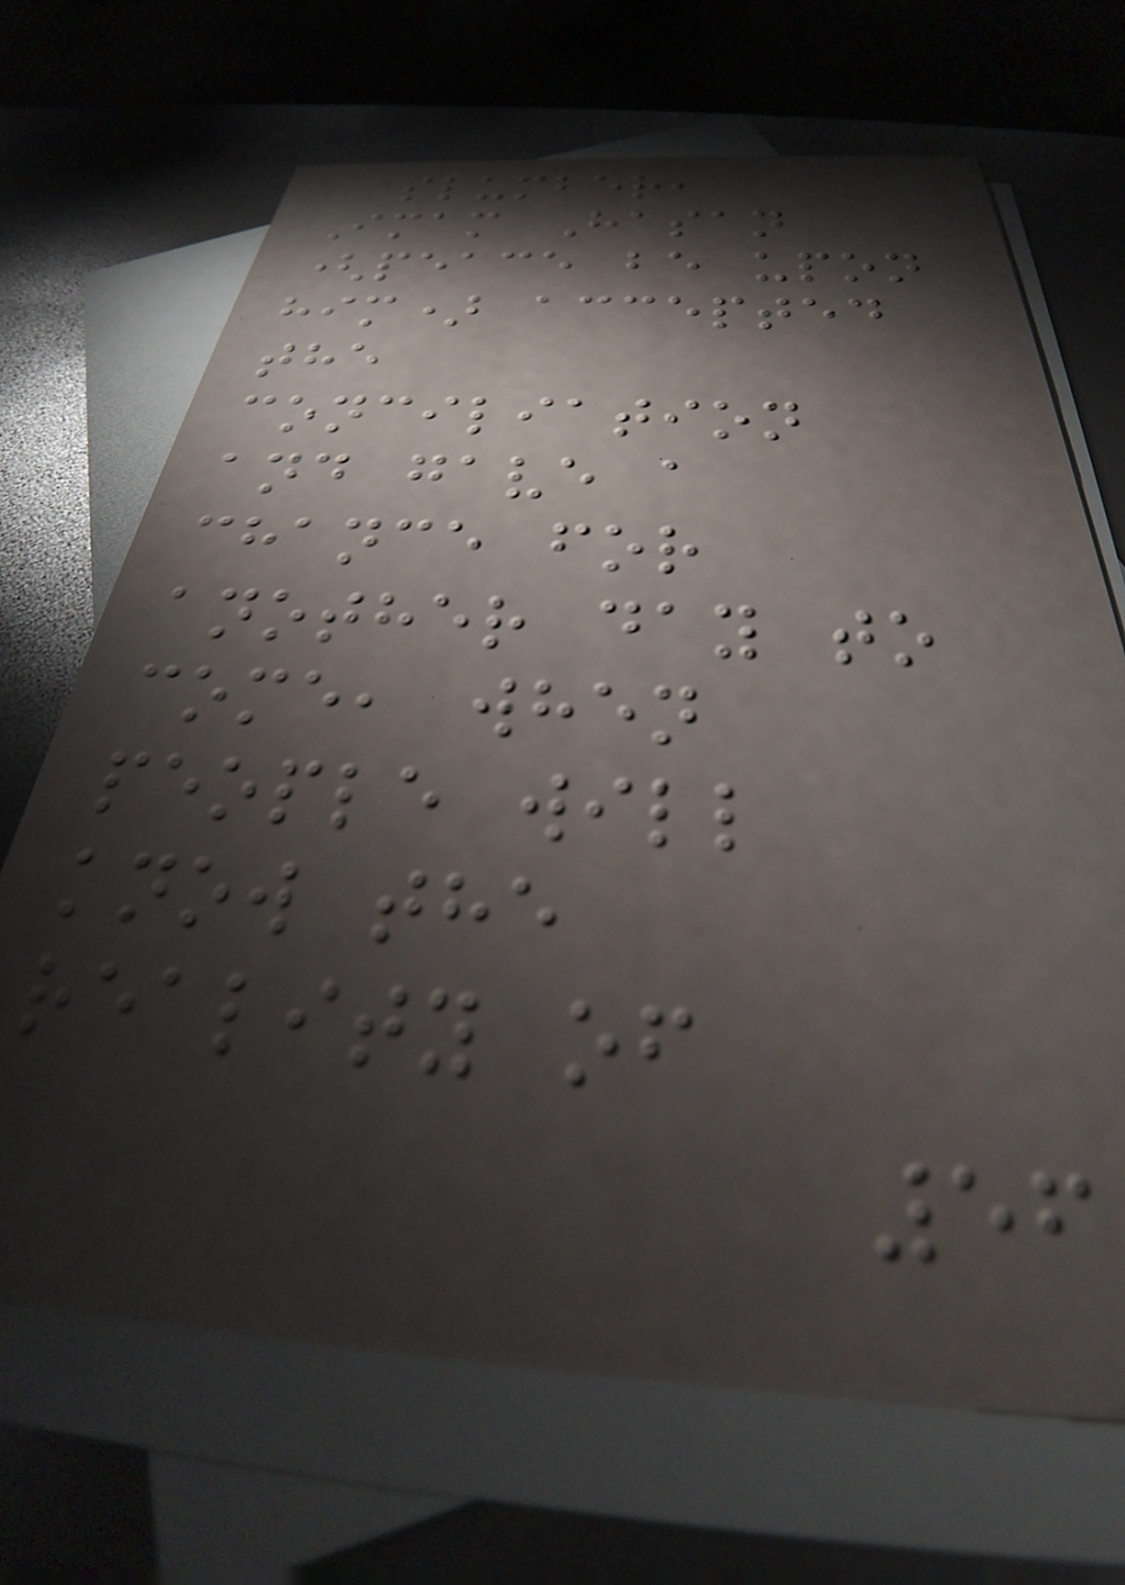slumber,
Imam Hasan
(peace be upon
him) accepted
the
conciliation
and gave a
chance for
another day to
come, when
people will
know the
reality of
56
